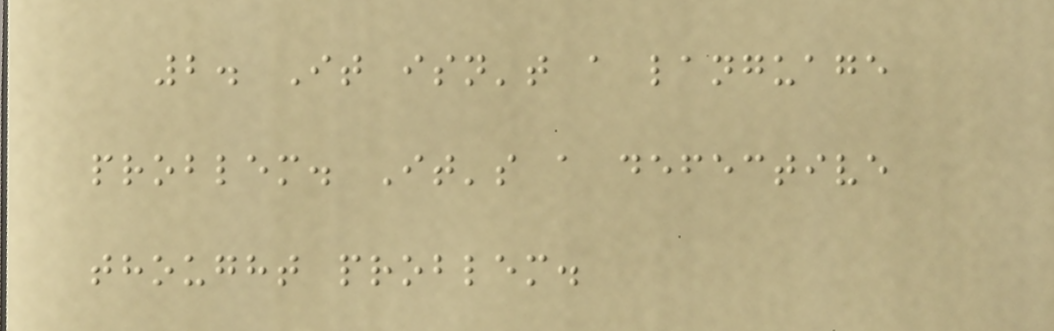2. It isn't a language
problem. It's a defective
thought problem.
